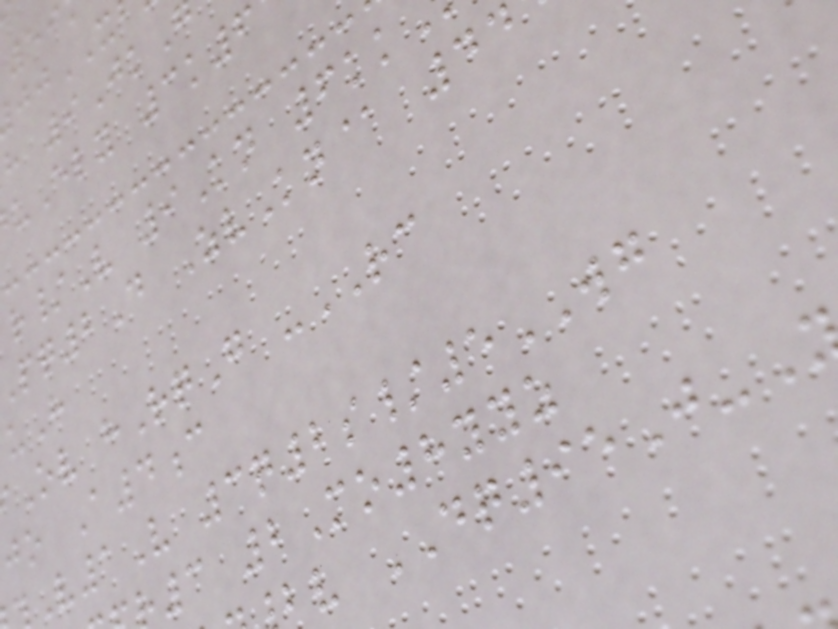h 9Jk
uEly 3k6
r/V 9Kn 6kk
q2D ZvKn@ 44
Ov hRqG -RC
jo A4c
V1V 3q2s/5WG
3 2Mo8yyz
bv DQ95J-
